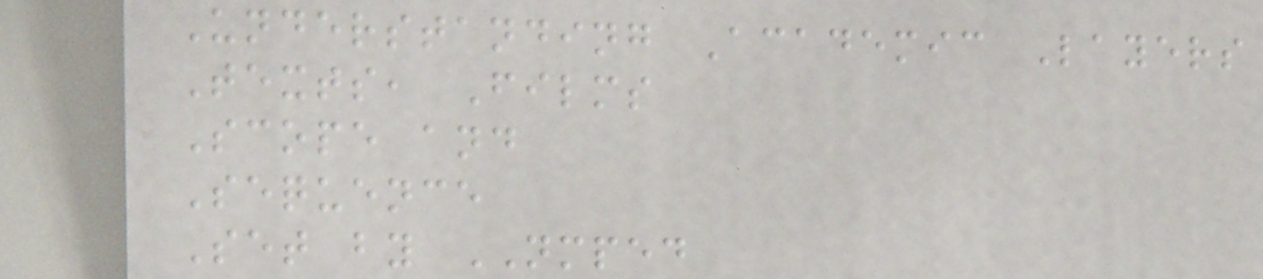Understanding Academic Layers
Texts, Films
Scope and
Sequence
Set by NMPED
